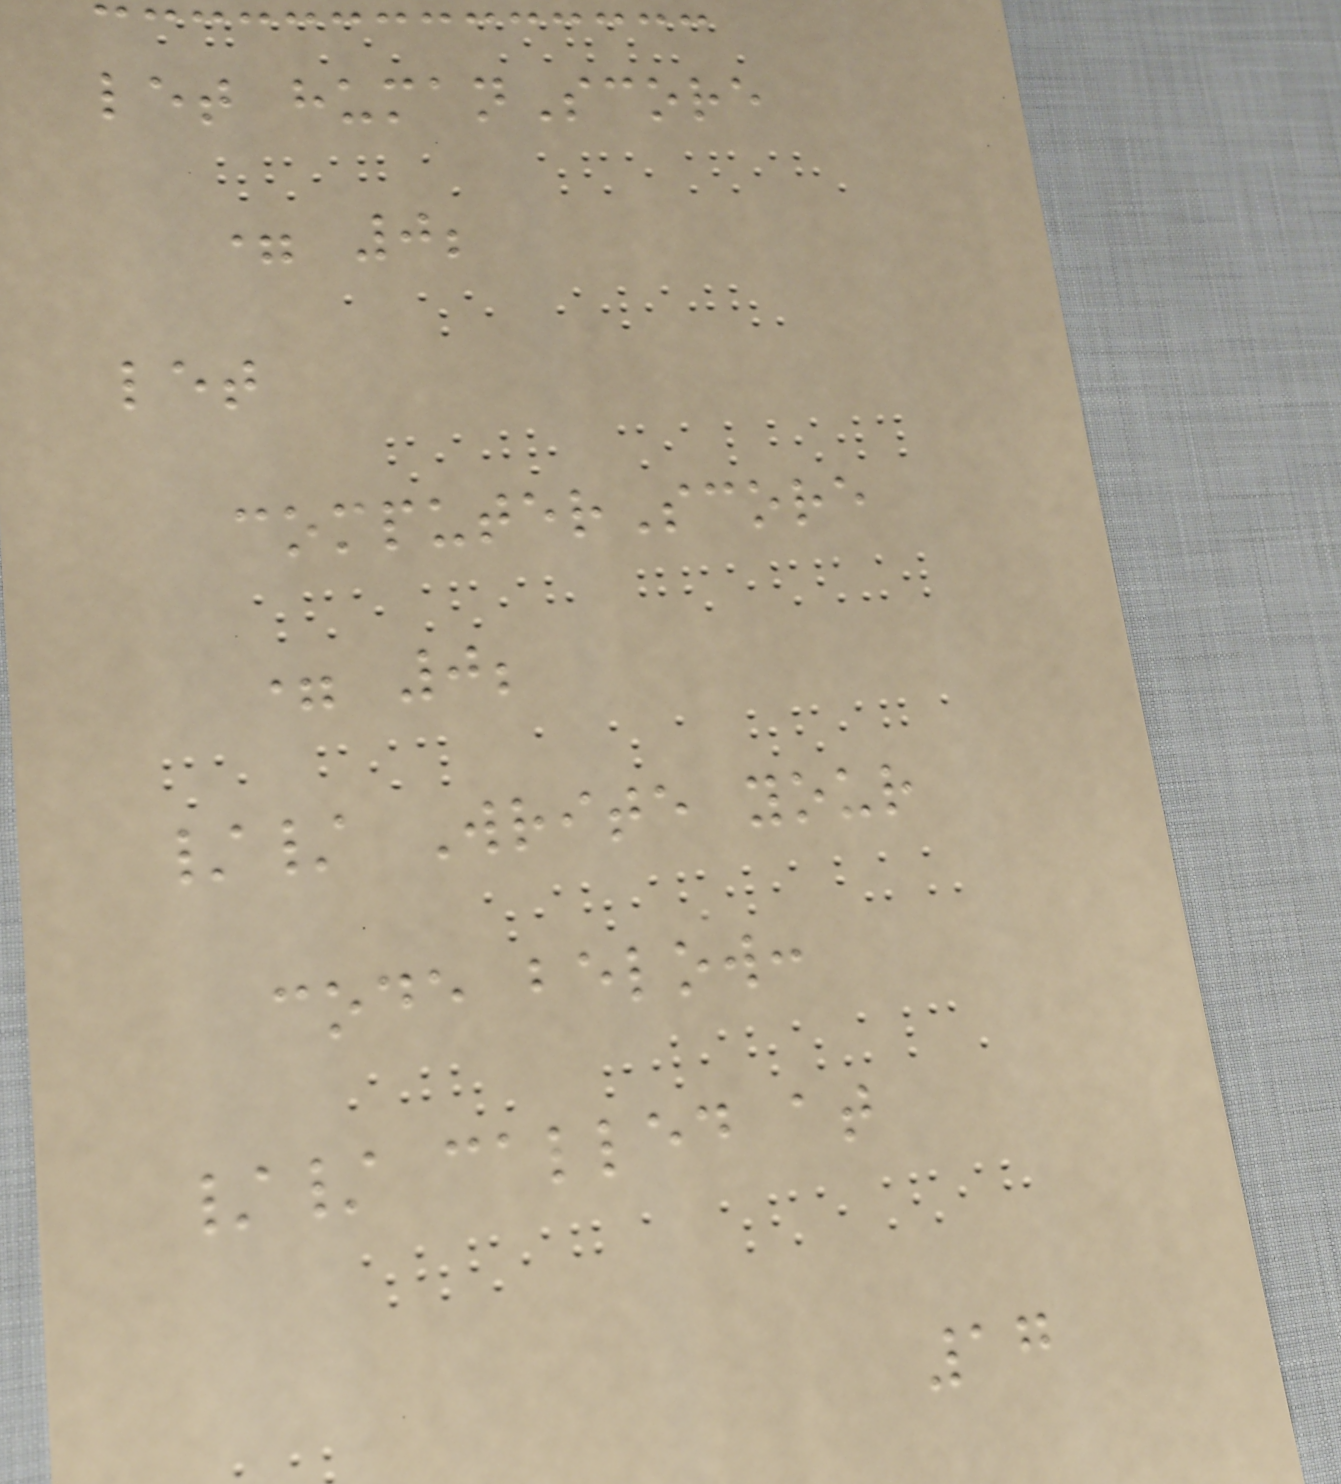let humanScore
= 0;
let
computerScore
= 0;
// Write your
code below:
// called at
17
